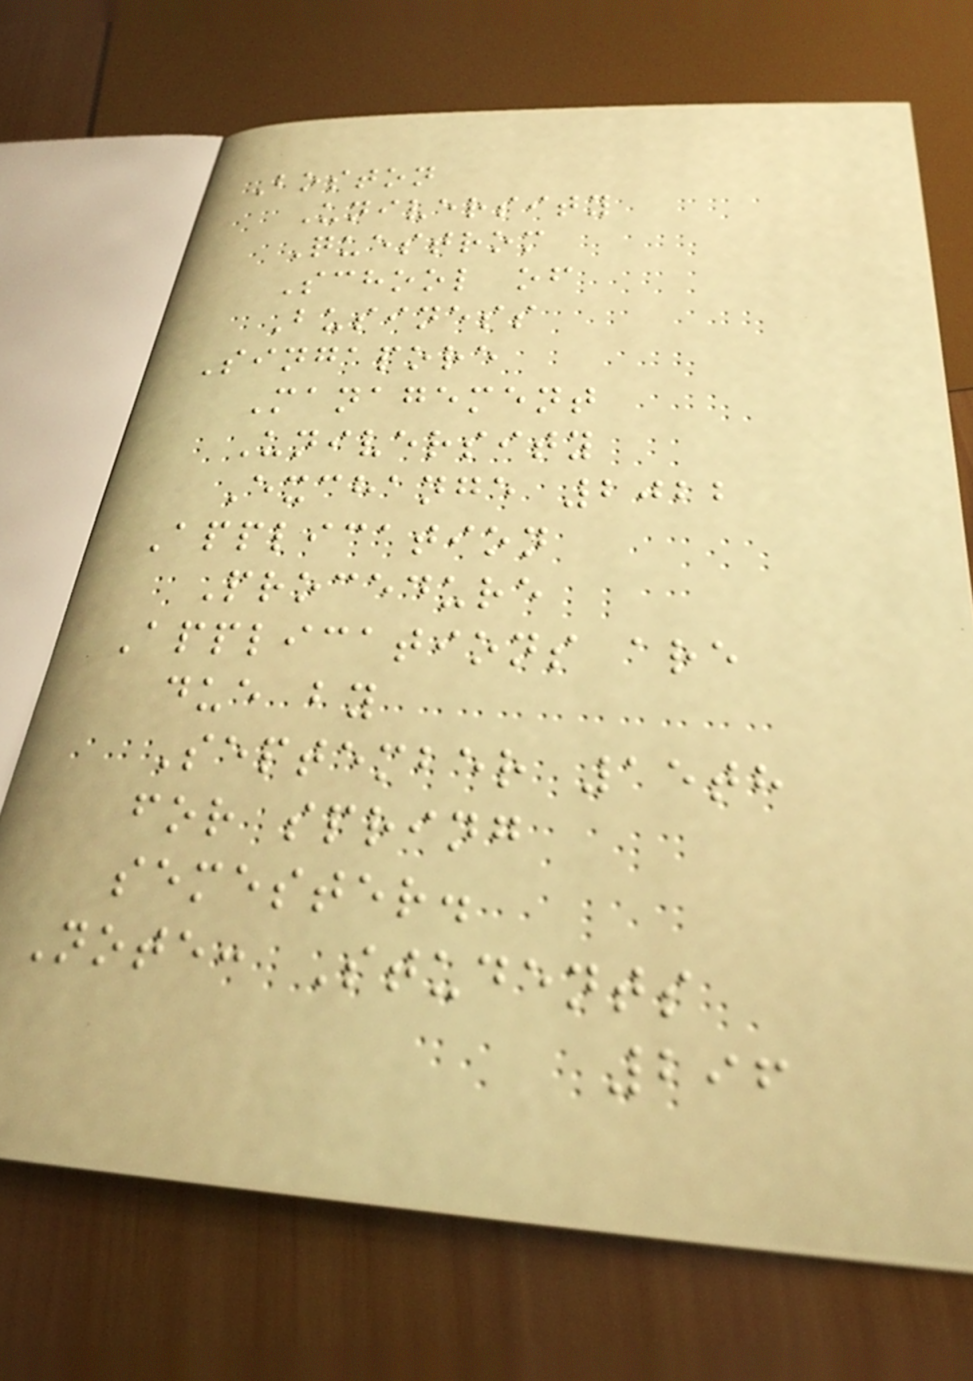Boston
University
Questrom
School of
Business
Singapore
Management
University
Exchange 2022
Application
Procedure
Applications are
due by
September 15th
for spring
semester.
Note: Students
296
